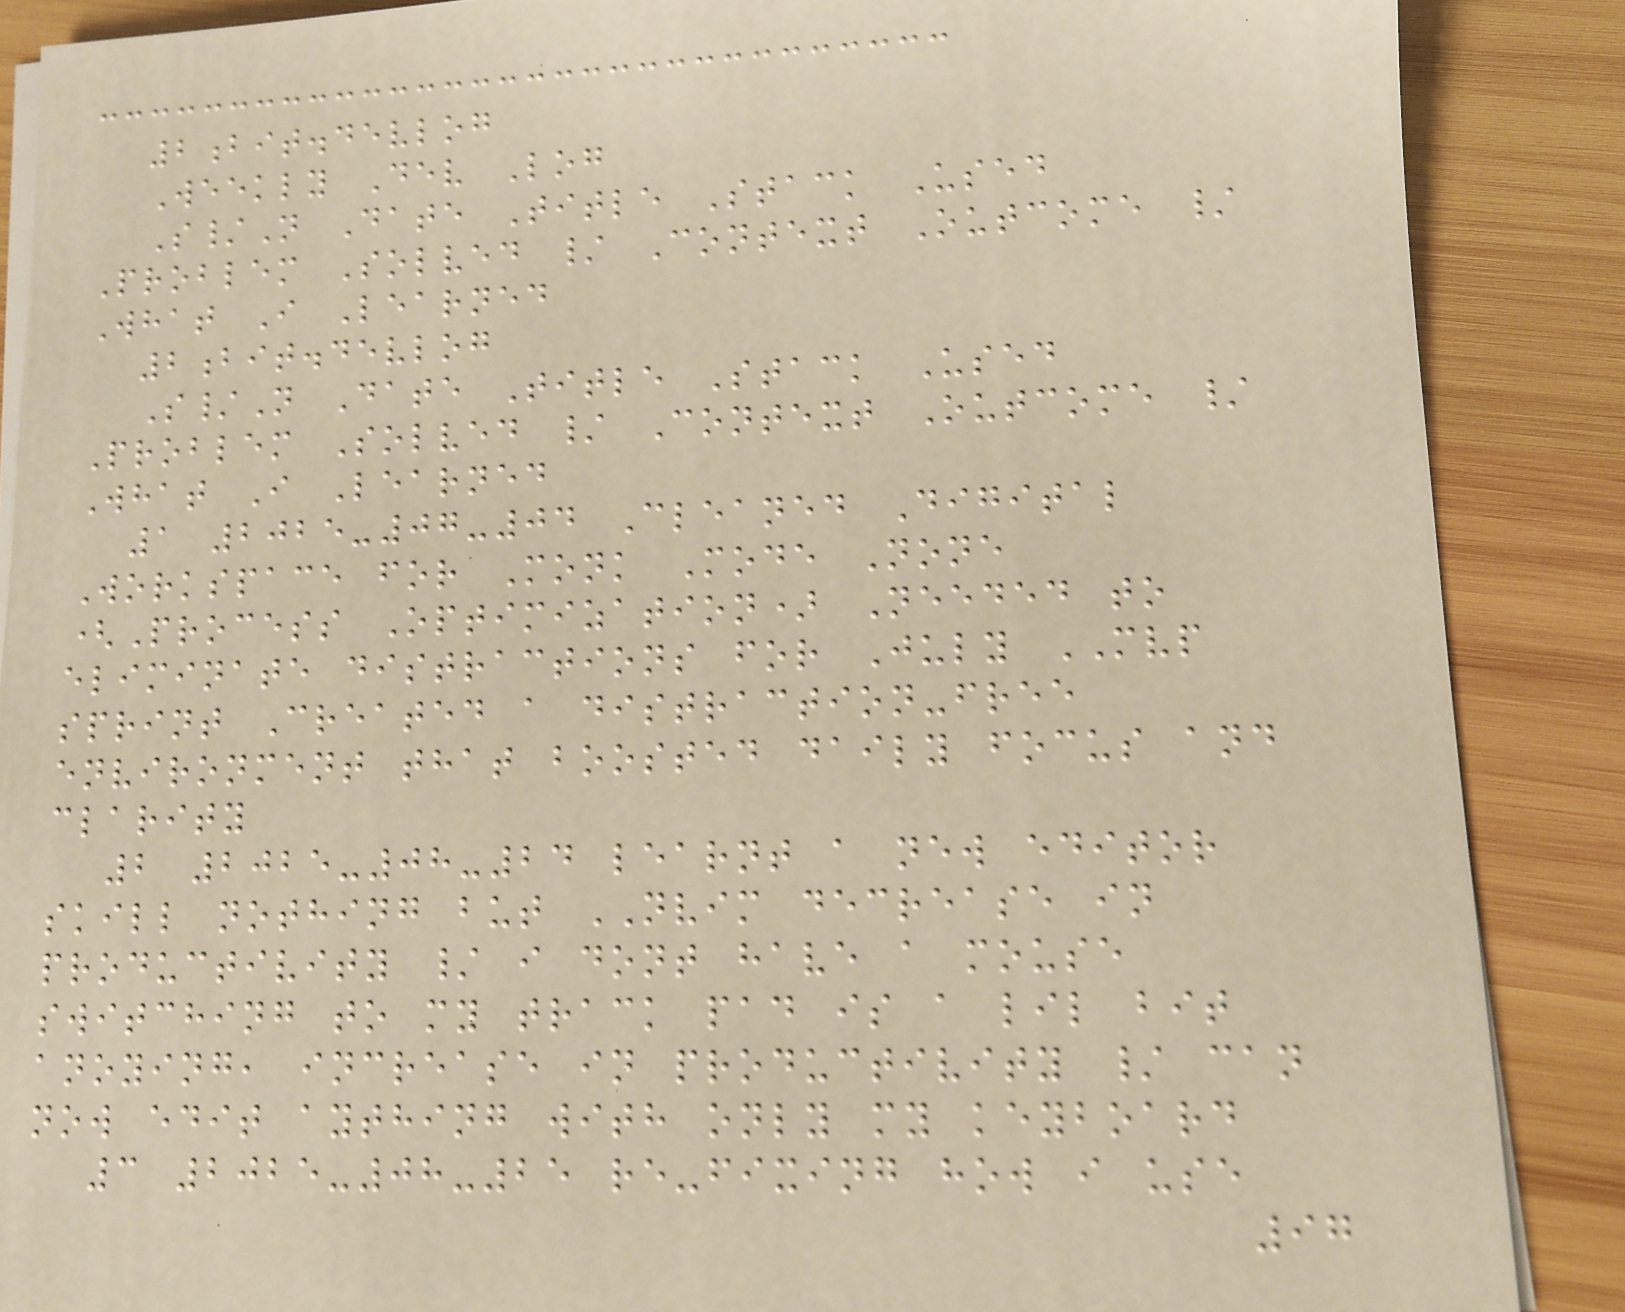2bit.devlog
Weekly Dev Log
S/N Date Title Stack Used
Problem Solved / Context Outcome /
What I Learned
2bit.devlog
S/N Date Title Stack Used
Problem Solved / Context Outcome /
What I Learned
1 2025-07-04 Cleaned Digital
Workspace for Monk Mode None
(Process Optimization) Needed to
eliminate distractions for July MVP
sprint Created a distraction-free
environment that boosted daily focus and
clarity
2 2025-08-24 learnt a new editor
skill nothing but NVIM decrease in
productivity / i dont have a mouse
switching to my track pad is a lil bit
anoying, increase in productivity / can
now edit aything with only my keyboard
3 2025-08-25 re-fixing how i use
97
